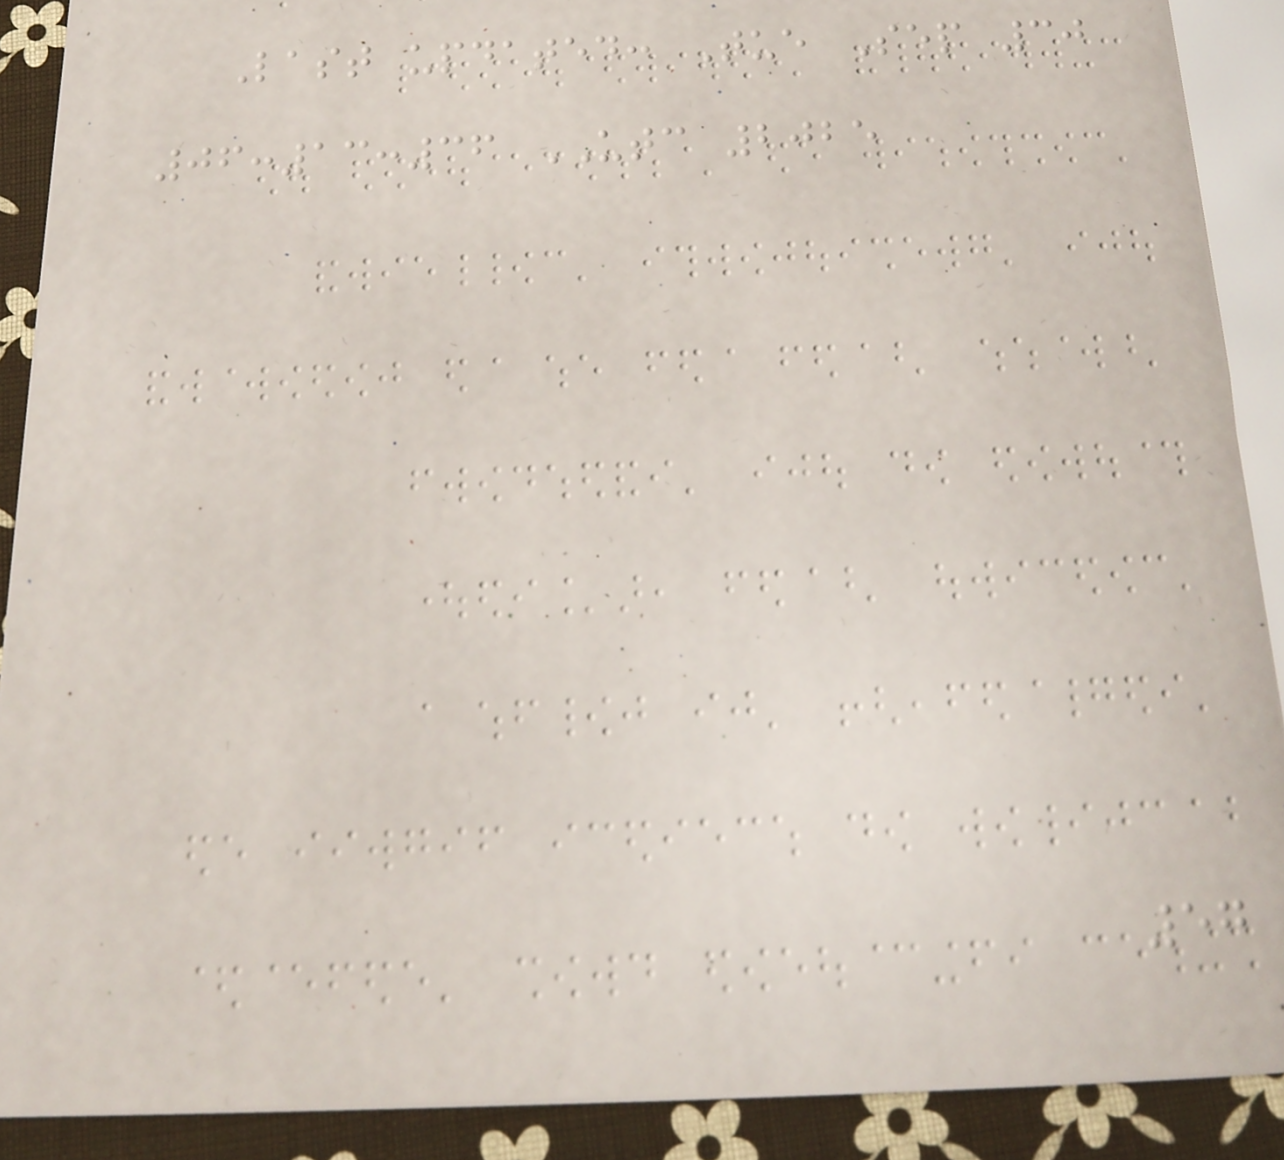Last updated: Tue Sep 30
06:13:36 UTC 2025
57
